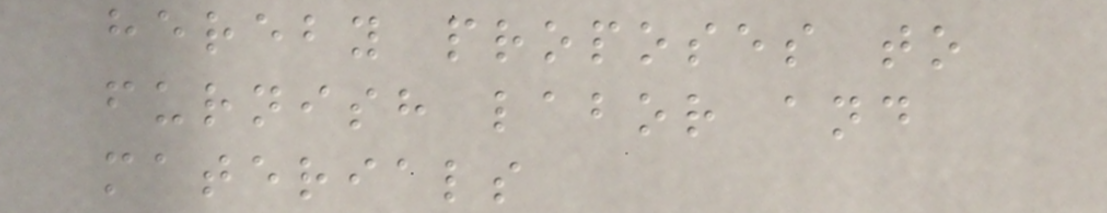hereby proposes to
furnish labor and
materials
